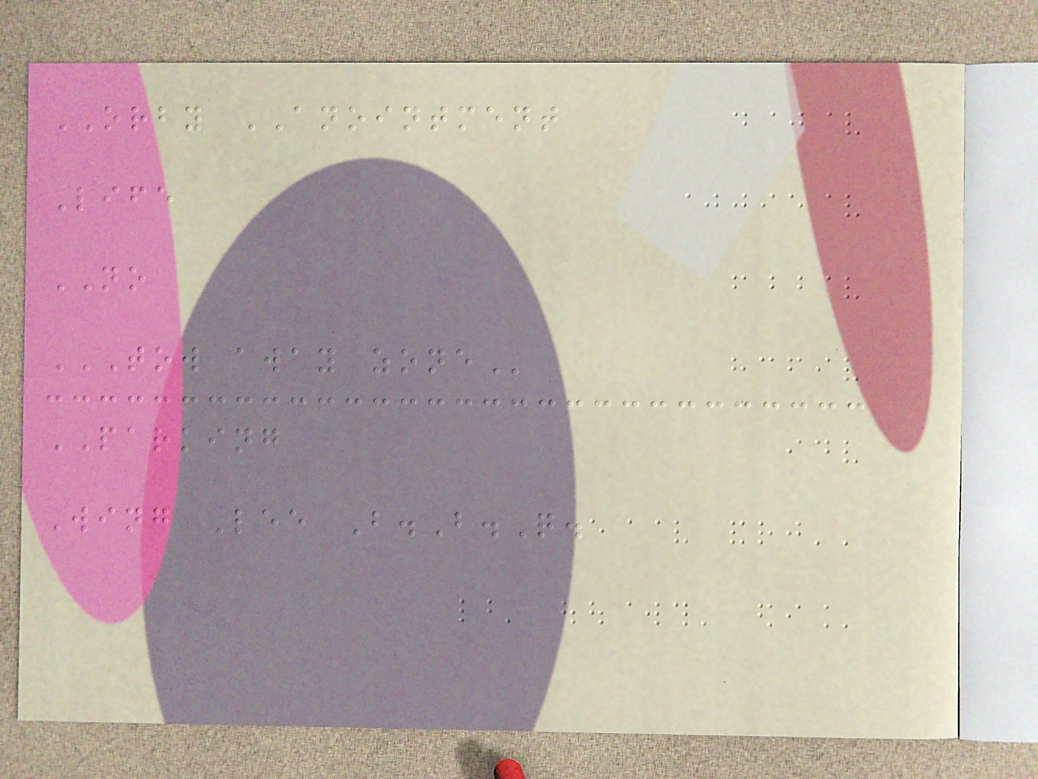ORBY ANOINTMENT
Life
NO
TOW AWAY ZONE
PARKING
Wing Lee B.B.Q.
